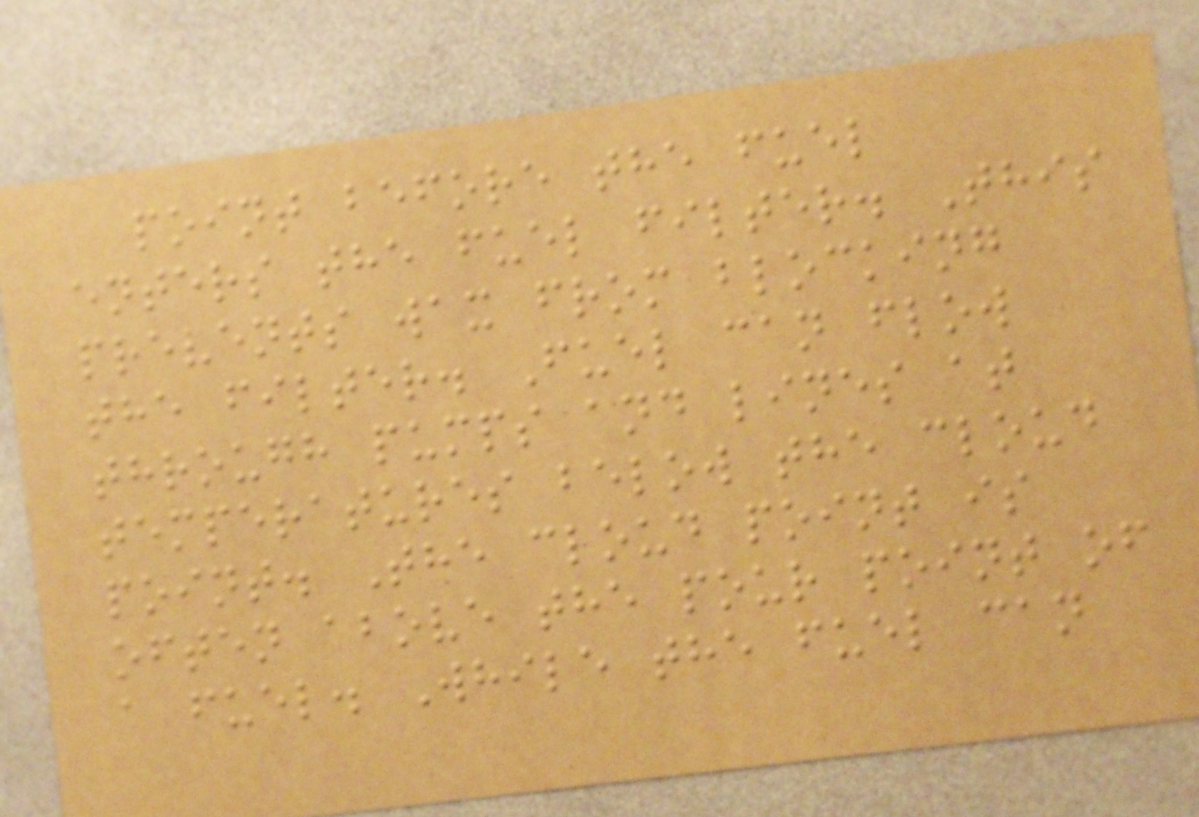point before the fuel
enters the fuel filter. This
prevents wax from blocking
the filter. Fuel can flow
through pumps and lines at
temperatures below the cloud
point. The cloud point is
often above the pour point of
a fuel. While the fuel can
